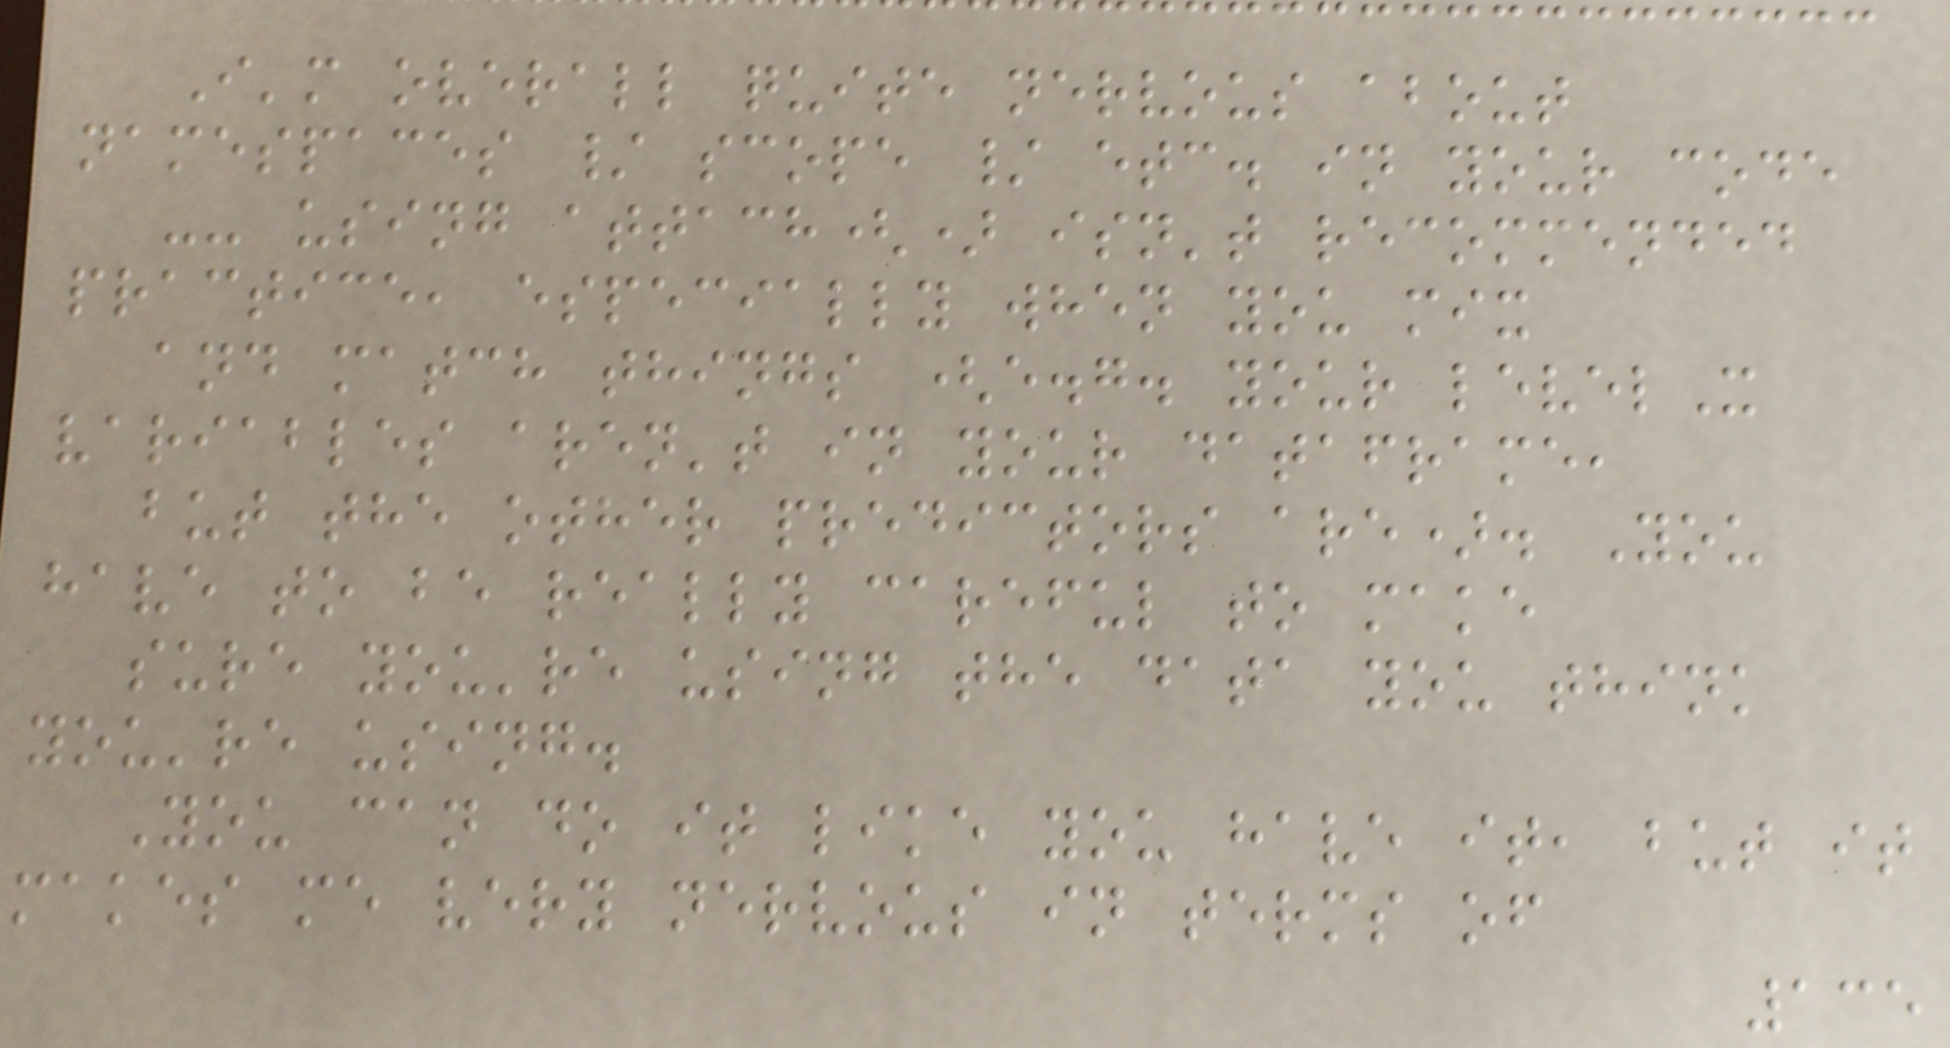I'm overall quite nervous about
namespaces / scope / etc. in your code
-- using attach() isn't recommended
practice, especially when you mix
and match things (e.g. your levelX
variables aren't in your dataframe,
but the other predictors are). You
have to be really careful to make
sure you're using the data you think
you're using.
You can do it like you have it, but it
makes me very nervous in terms of
135
